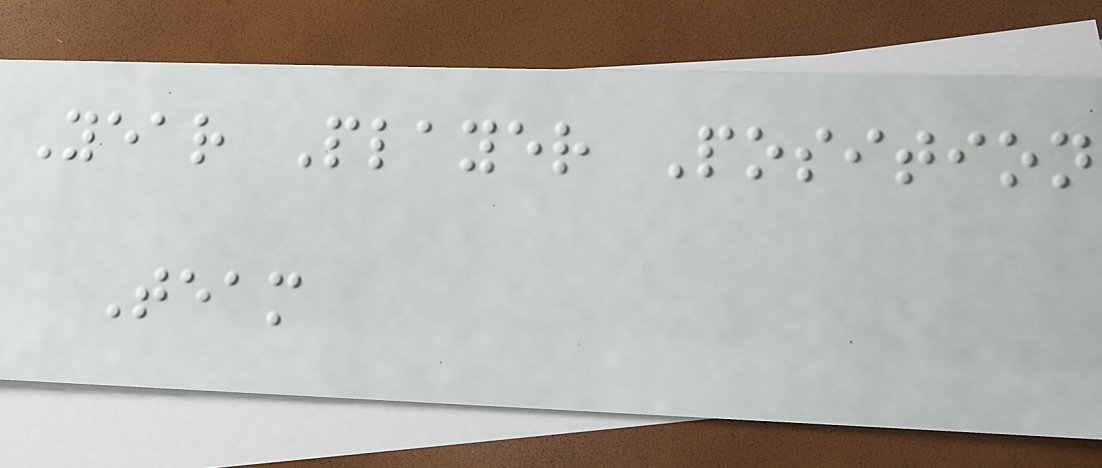Year Player Position
Team
